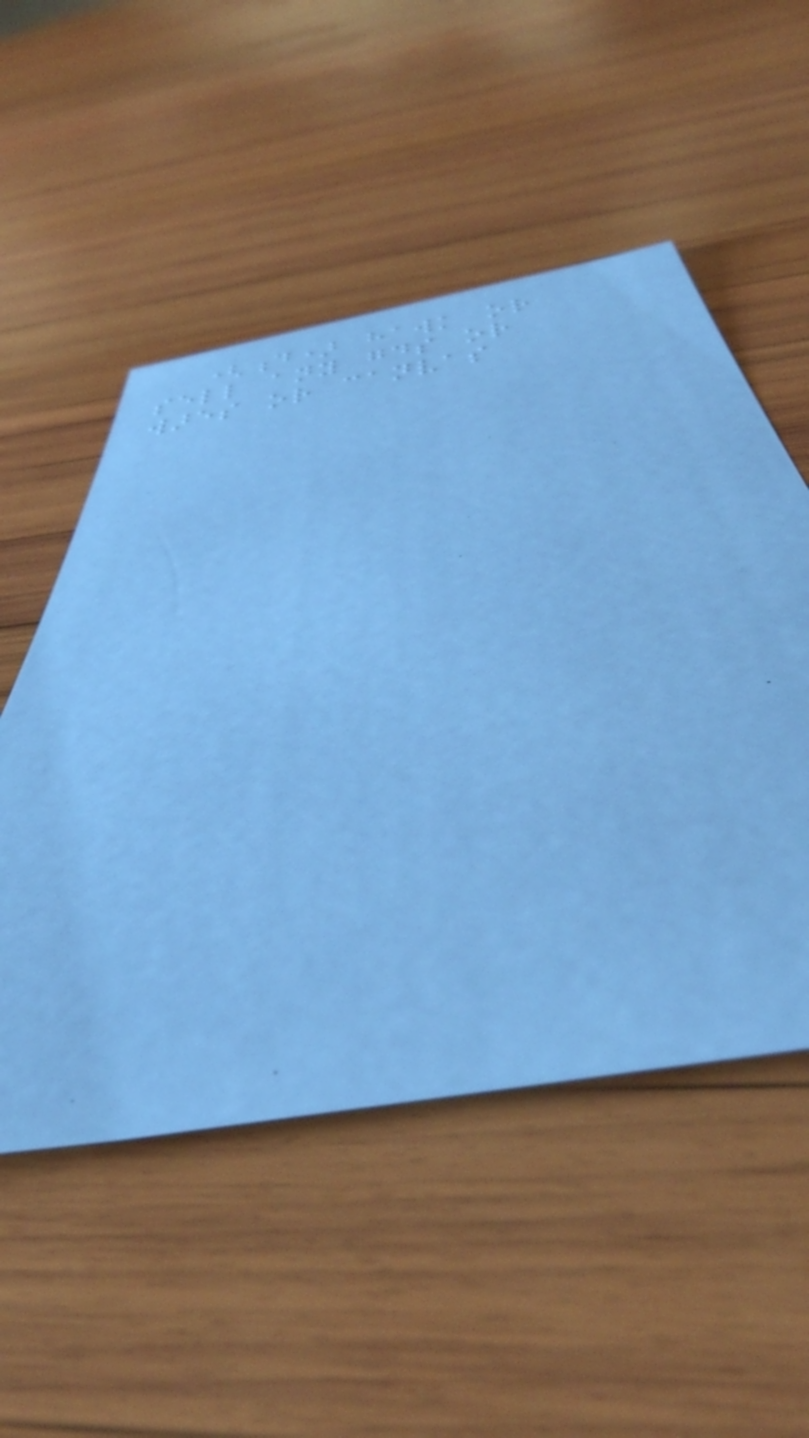(d) hawk or
sell any goods or
wares or canvas
